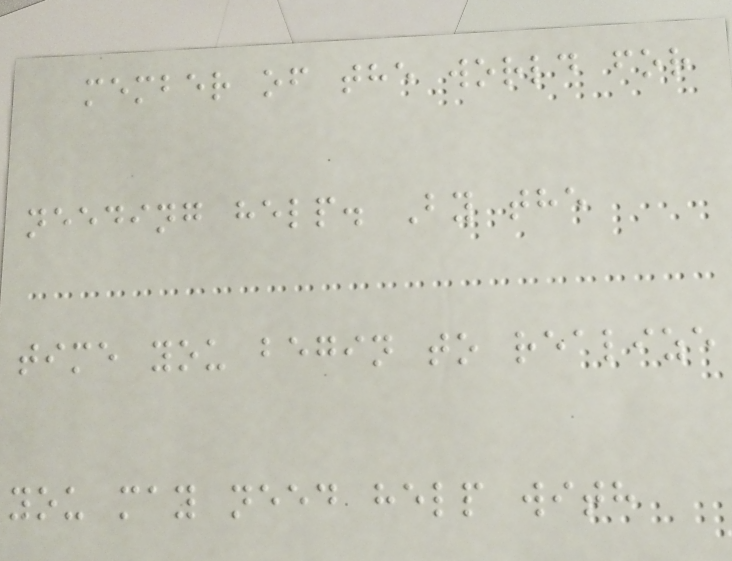member of the world for
needing help. By the
time you begin to realize
you may need help with
